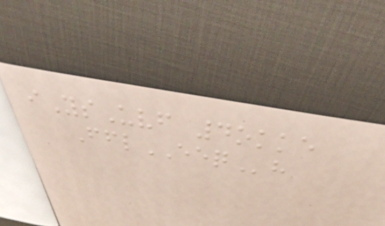iYsUvf 4okke
FflEEQh
